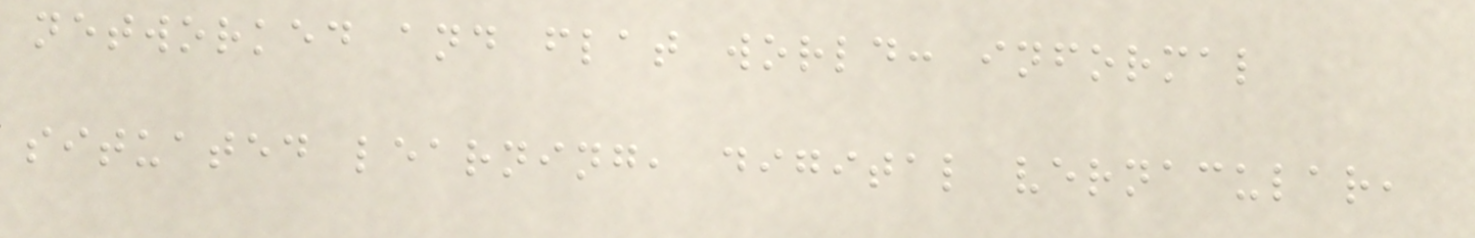networked and flat world: informal
situated learning, digital vernacular,
